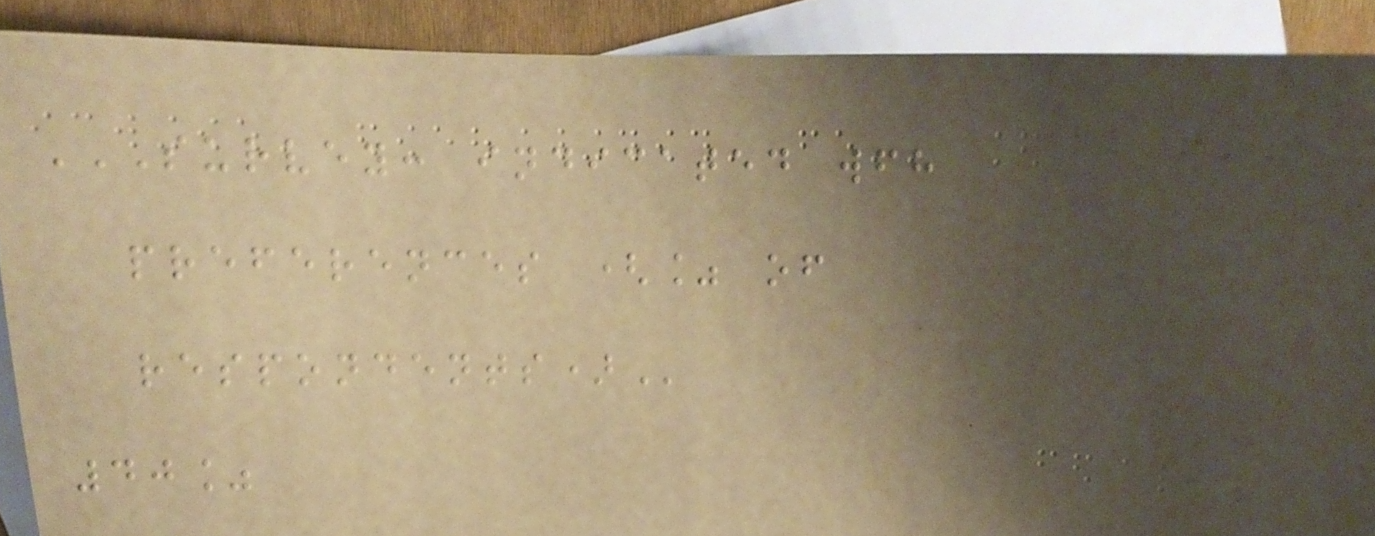SURVEY: INDICATED WFH
PREFERENCES (% OF
RESPONDENTS)
40%
